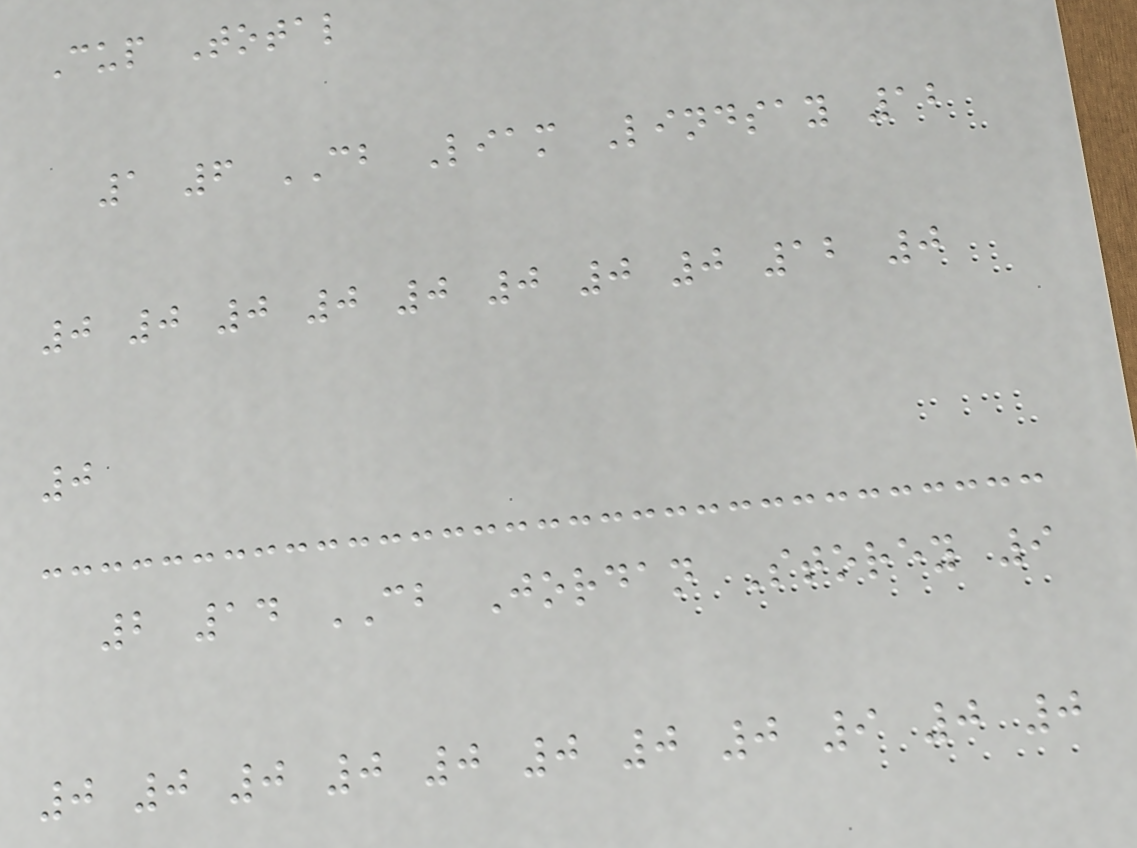Cup Total
1 6 CB Liam Lindsay 12
0 0 0 0 0 0 0 0 12 0
0
2 14 CB Jordan Storey 9
0 0 0 0 0 0 0 0 9 0 0
